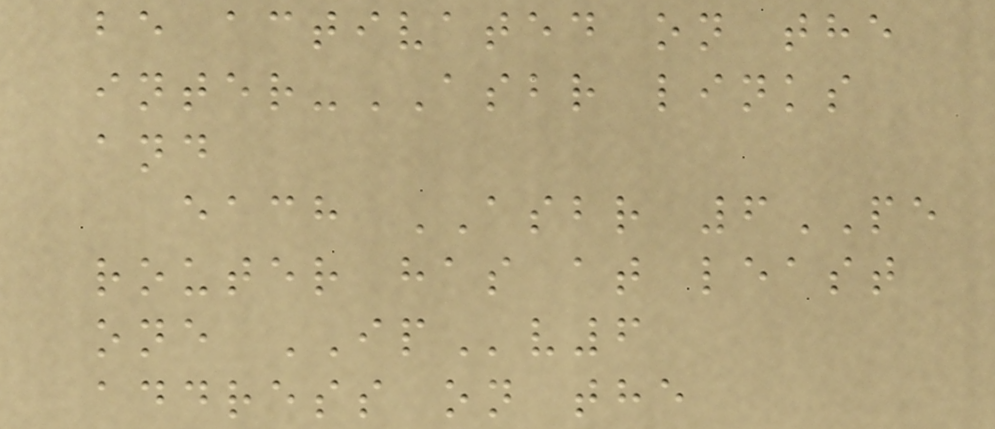be activated on the
inter-ASBR links
and
each ASBR 6PE
router has at least
one IPv6
address on the
